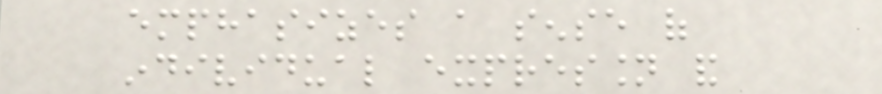emphasizes a sense of
individual expression and
